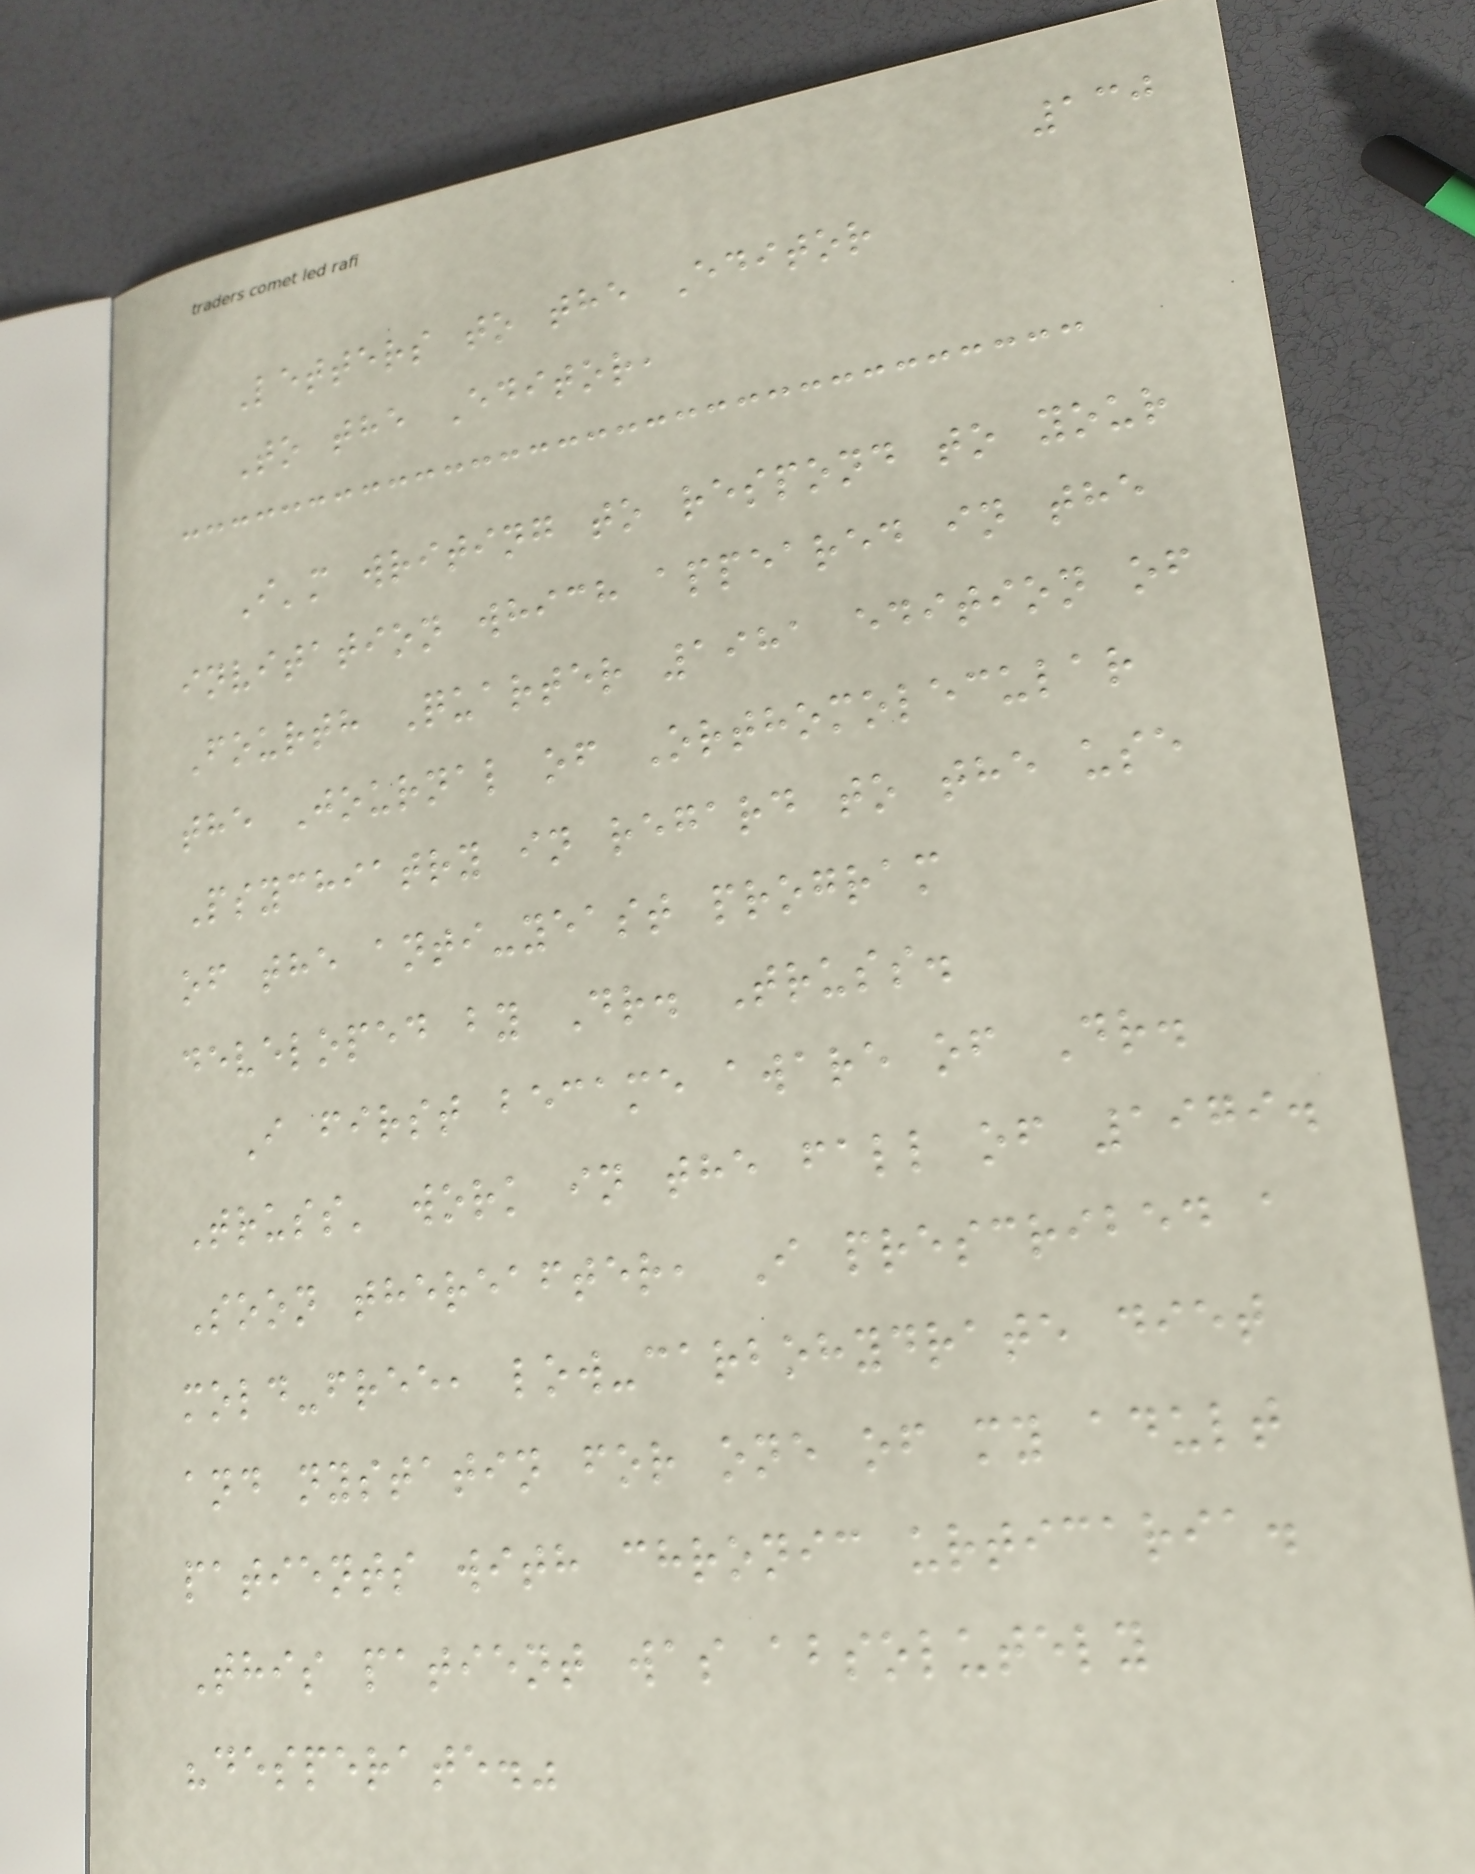130
Letters to the Editor
To the Editor,
I'm writing to respond to your
invitation which appeared in the
Fourth Quarter 1981 edition of
the Journal of Orthomolecular
Psychiatry in regard to the use
of the anti-yeast program
developed by Dr. Truss.
I first became aware of Dr.
Truss' work in the fall of 1979.
Soon thereafter, I prescribed a
mold-free, low-carbohydrate diet
and nystatin for one of my adult
patients with chronic urticaria.
This patient was absolutely
"desperate."
